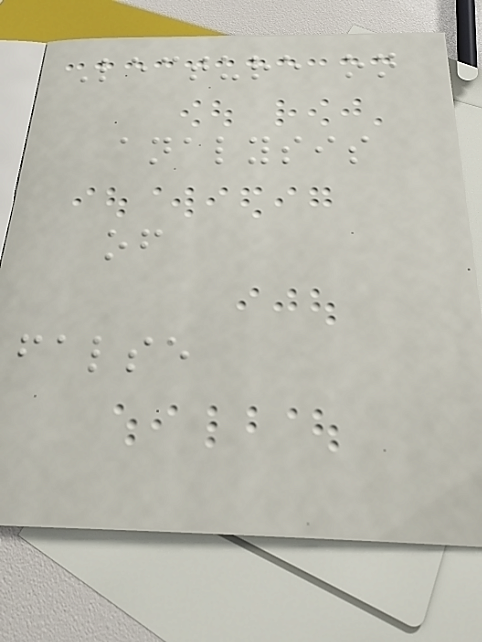Lecture on
analysis
of
false
